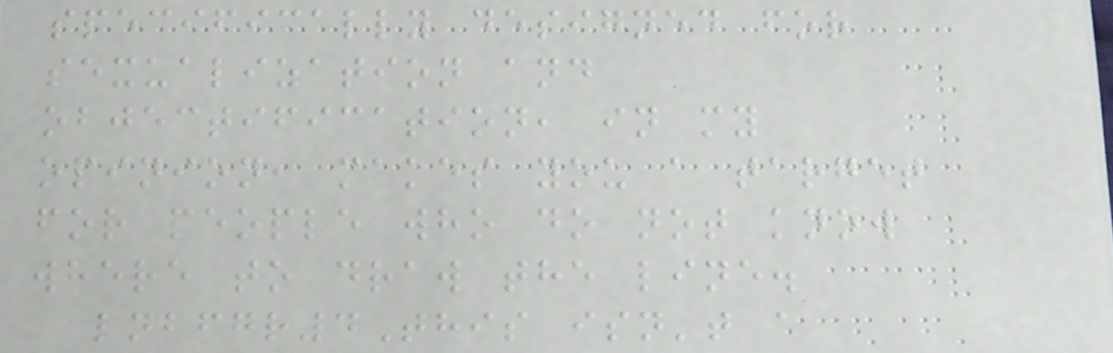specifically designed for
sexualization and
objectification, in my
opinion, makes you a target
for people who do not know
where to draw the line.
lnbfgr4This isn't a
